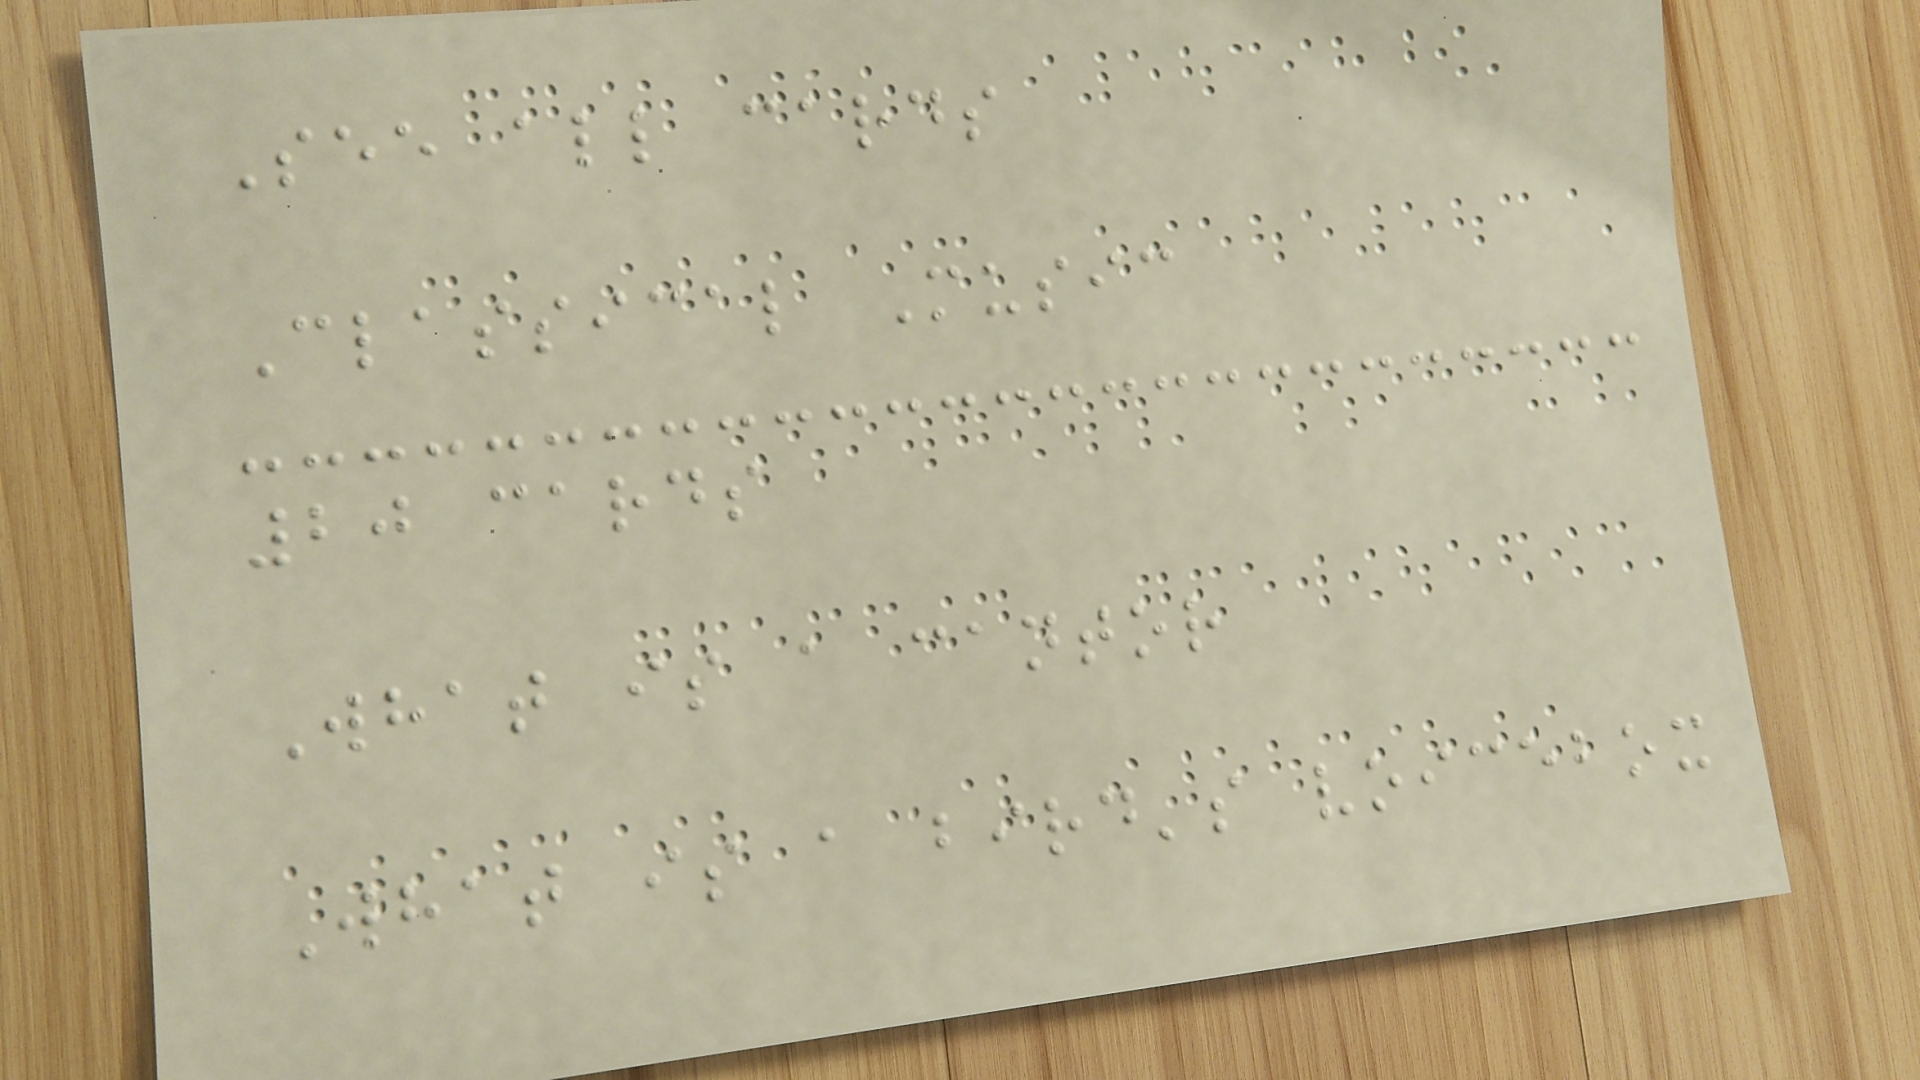See all cards
Classical Music
20 cards
What is a cantor
What is a bird's voicebox
